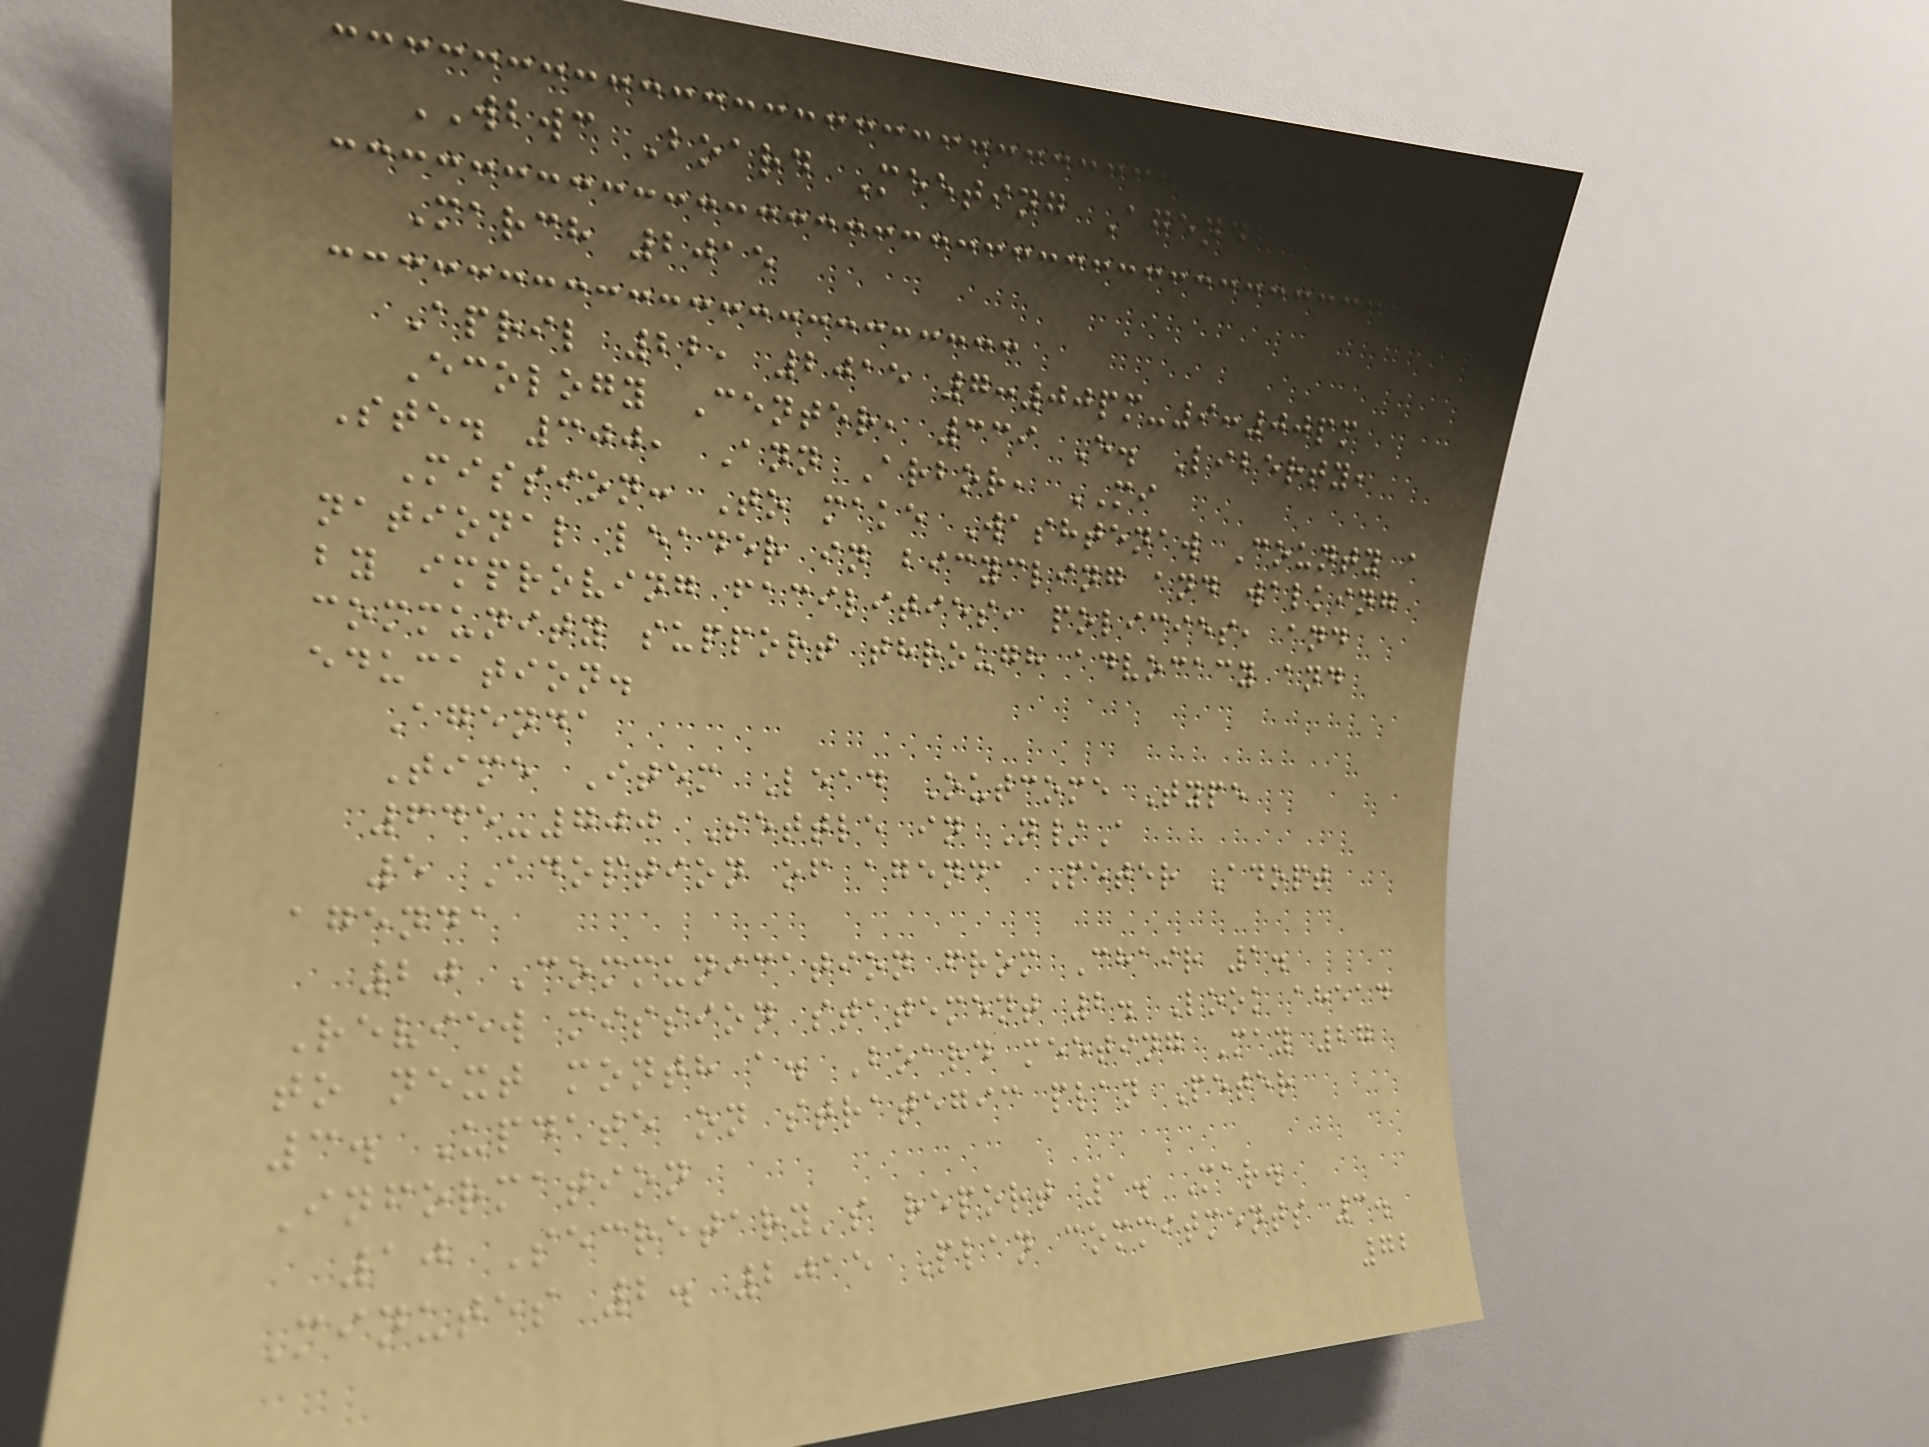WBWC Board Meeting Agenda
March 2015
April 22, 2015 7:00pm-9:00pm
Ecology Center, 339 E. Liberty,
Ste. 300, Ann Arbor, MI
Mission: To make Washtenaw County a
national leader in bicycling and walking
by improving facilities, policies, and
community support through advocacy and
education.
Agenda
Time Item Lead Outcome Type
645-700 Settle in N/A
5 Adoption of agenda Peter Adopt
agenda
20 Communication from Chair 1.
Review mission statement 2. Look ahead
to next month a. Board meeting May 27
3. Update on strategic plan Peter
Information
10 Secretary's report 1. Mar.
Minutes 2. 2015 Plan commitments 3.
72
